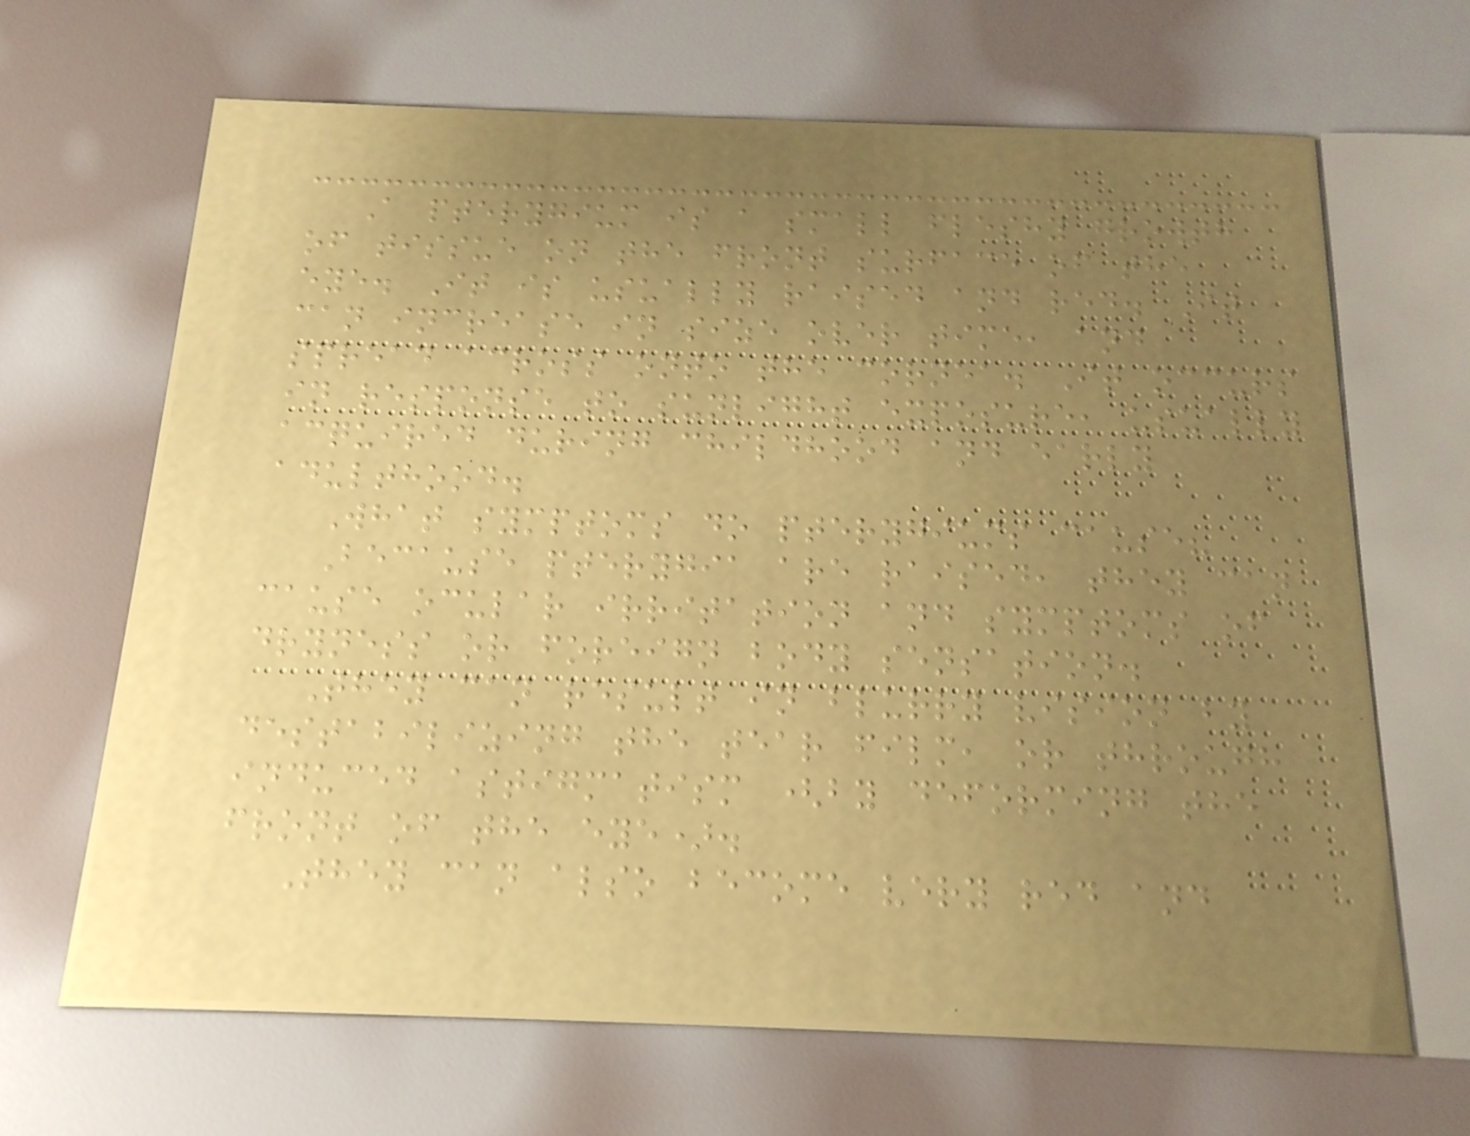A pterygium is a small fleshy growth
of tissue on the front surface of the
eye. It is usually raised and red. It
can increase in size over time, and
spread across onto the cornea. It occurs
in response to sunlight exposure, usually
acquired during childhood and early
adulthood.
What symptoms do pterygiums cause?
Because pterygia are raised, they can
cause ocular irritation and symptoms of
dryness or foreign body sensation.
They can result in blurry vision by
destabilizing the tear film, or through
induced astigmatism (by deforming the
front of the eye).
They can also become very red and
